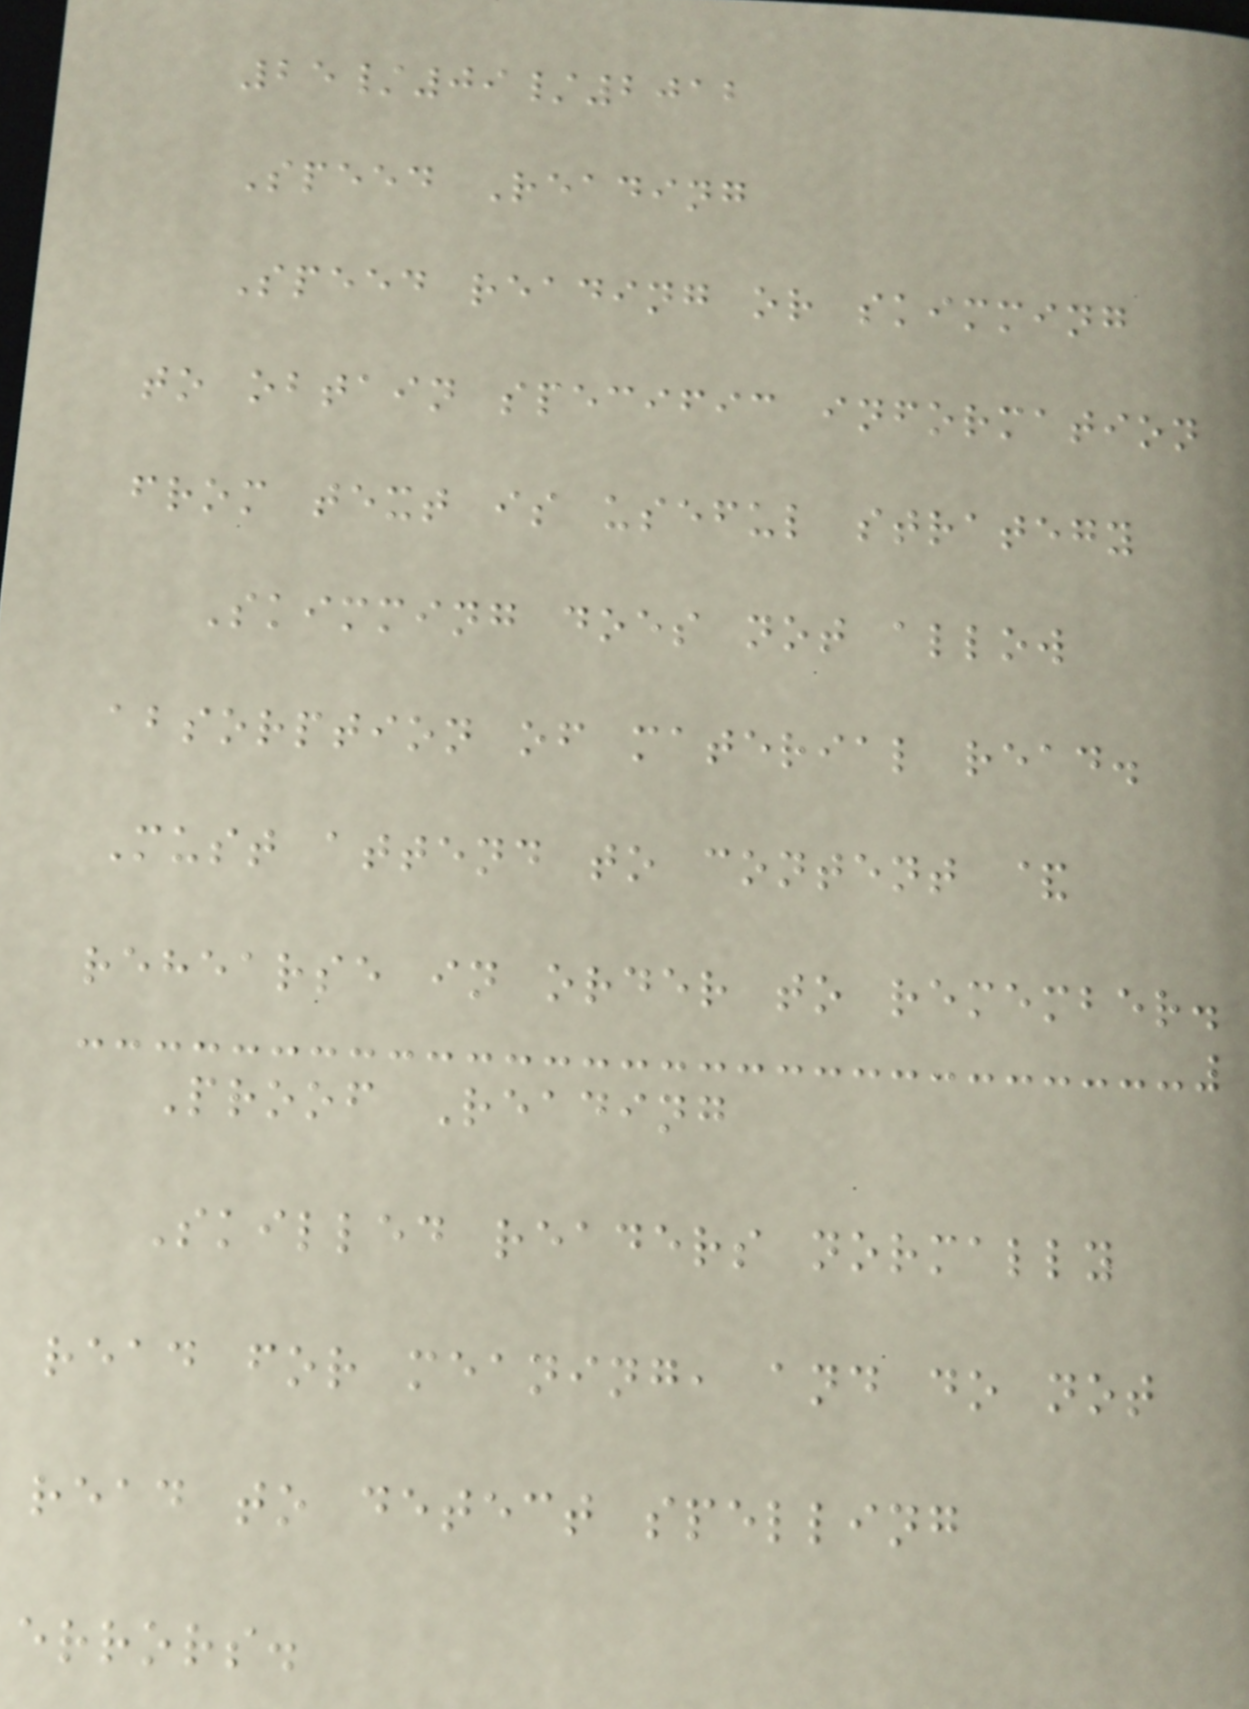25/09/2012
Speed Reading
Speed reading or skimming
to obtain specific information
from text is useful strategy
Skimming does not allow
absorption of material read.
Must attend to content &
rehearse in order to remember.
Proof Reading
Skilled readers normally
read for meaning, and do not
read to detect spelling
errors.
